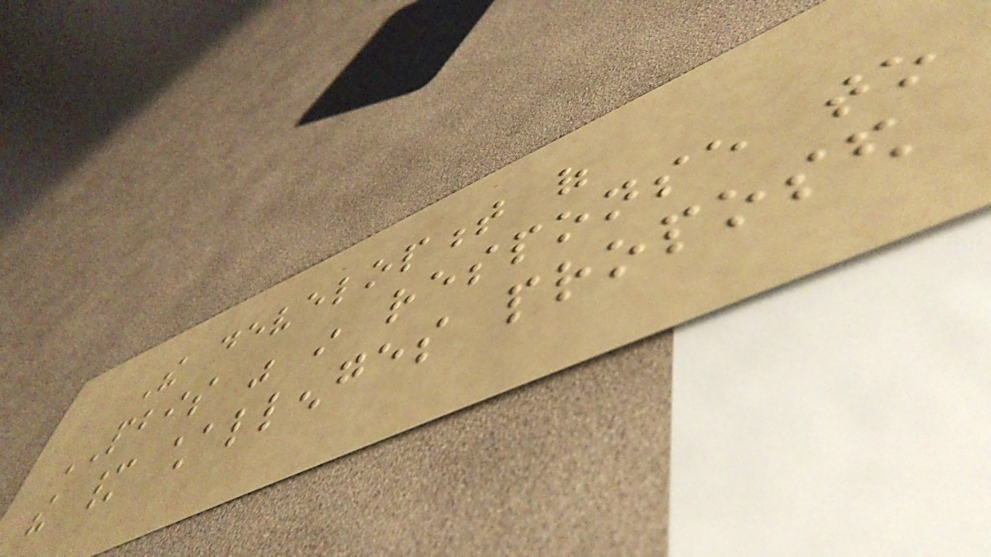The development of
PBIS was in response to
the many challenges proposed
